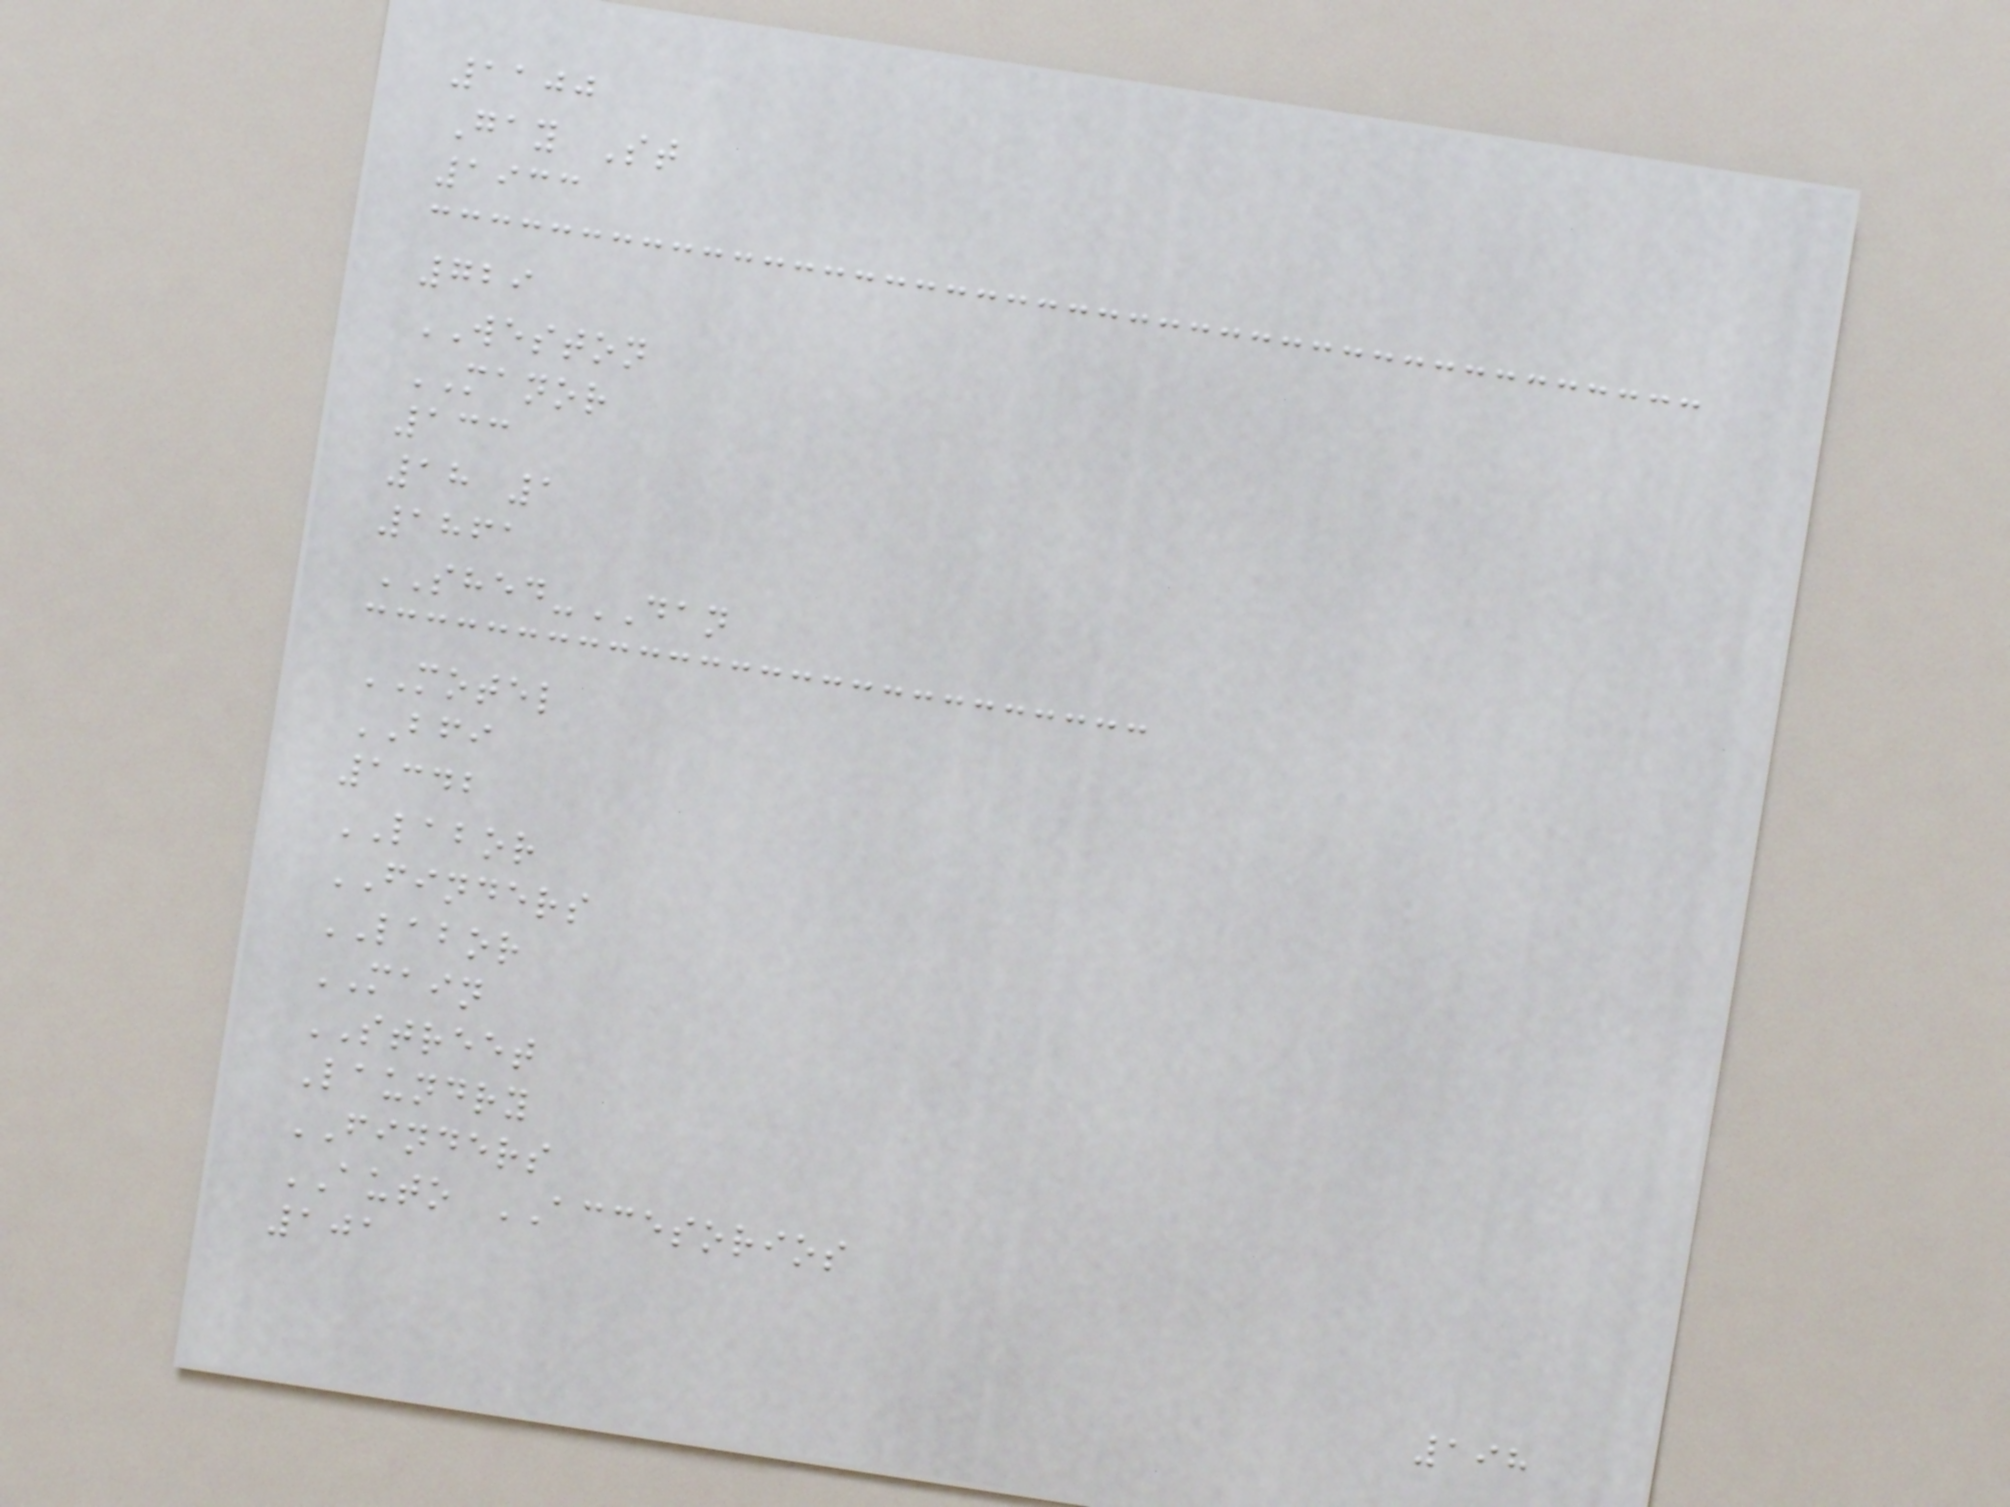1100
Gay St
1933
729
WESTON
MANOR
133
18 1
1861
SHED-DAN
MOTEL
BFI
1342
LABOR
FINDERS
LABOR
MAIN
STREET
Laundry
FINDERS
AUTO ACCESORIOS
101
198
